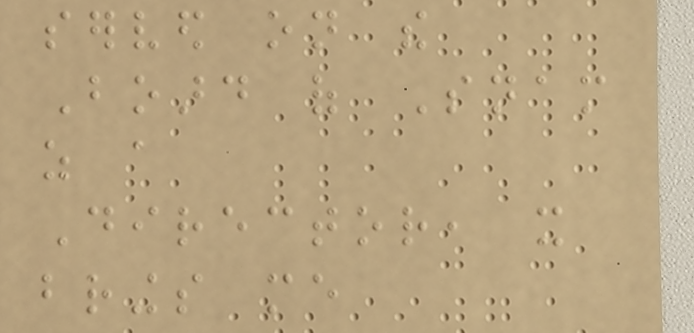served on the
Board of Snam
as a
Director, it
brings me
